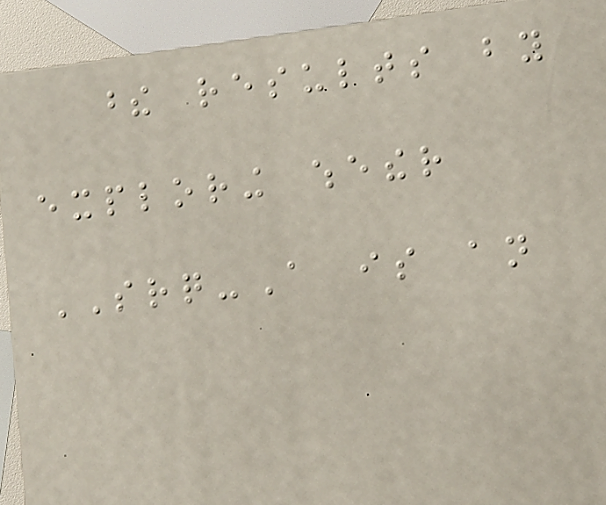these results by
exploring whether
SRQ-A is an
